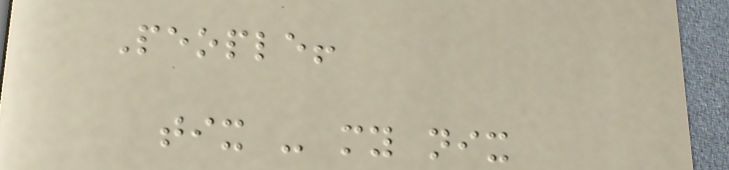People!
tix - my nix
